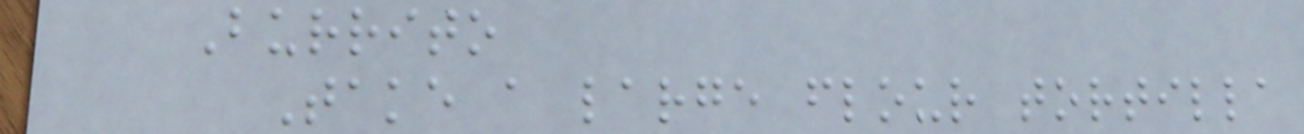Burrito
Take a large flour tortilla
